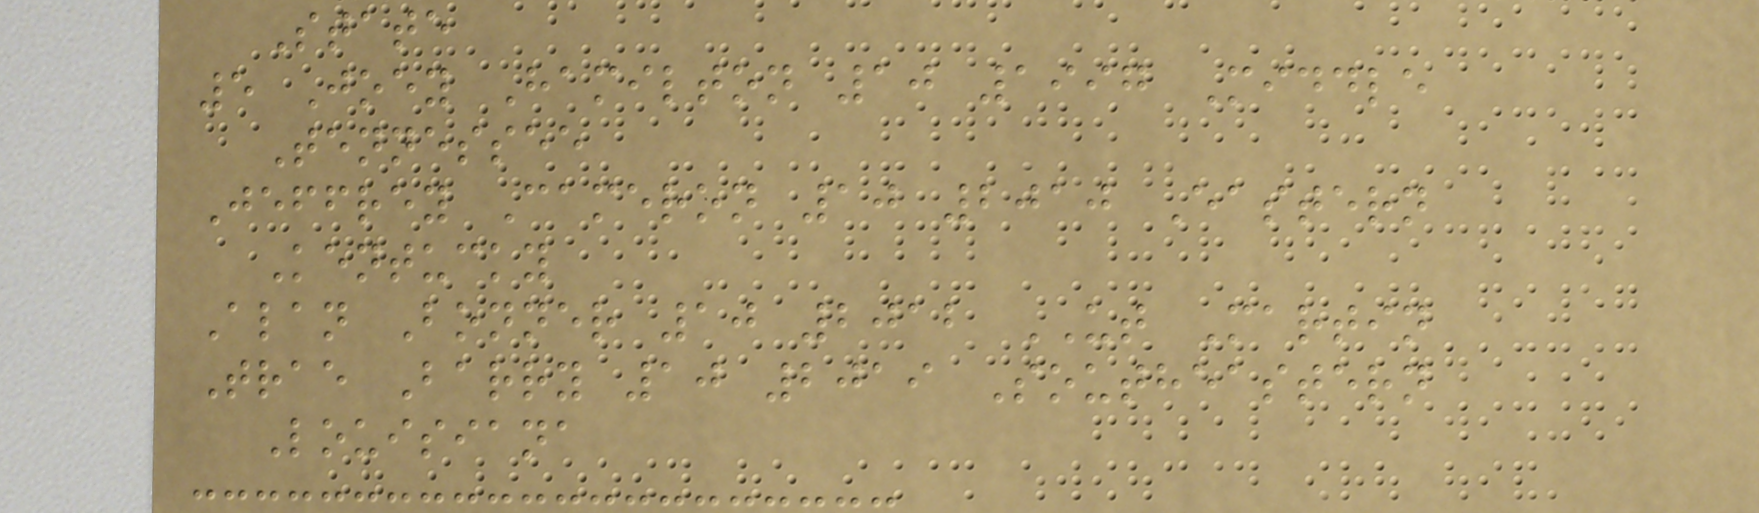State
5 Joey Hamilton 10 1997 Middle
Tennessee
Jeffrey Cameron 10 2010 Eastern
Kentucky
Alan Bonner 10 2012 UT Martin
Trae Barry 10 2019 Southeastern
Louisiana
